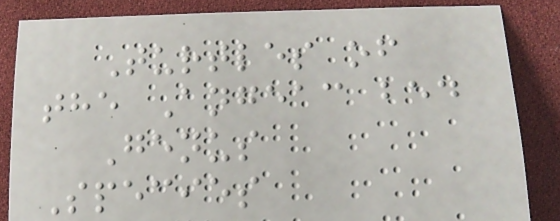Turtles of
the Angeac bed
Genus
Species
